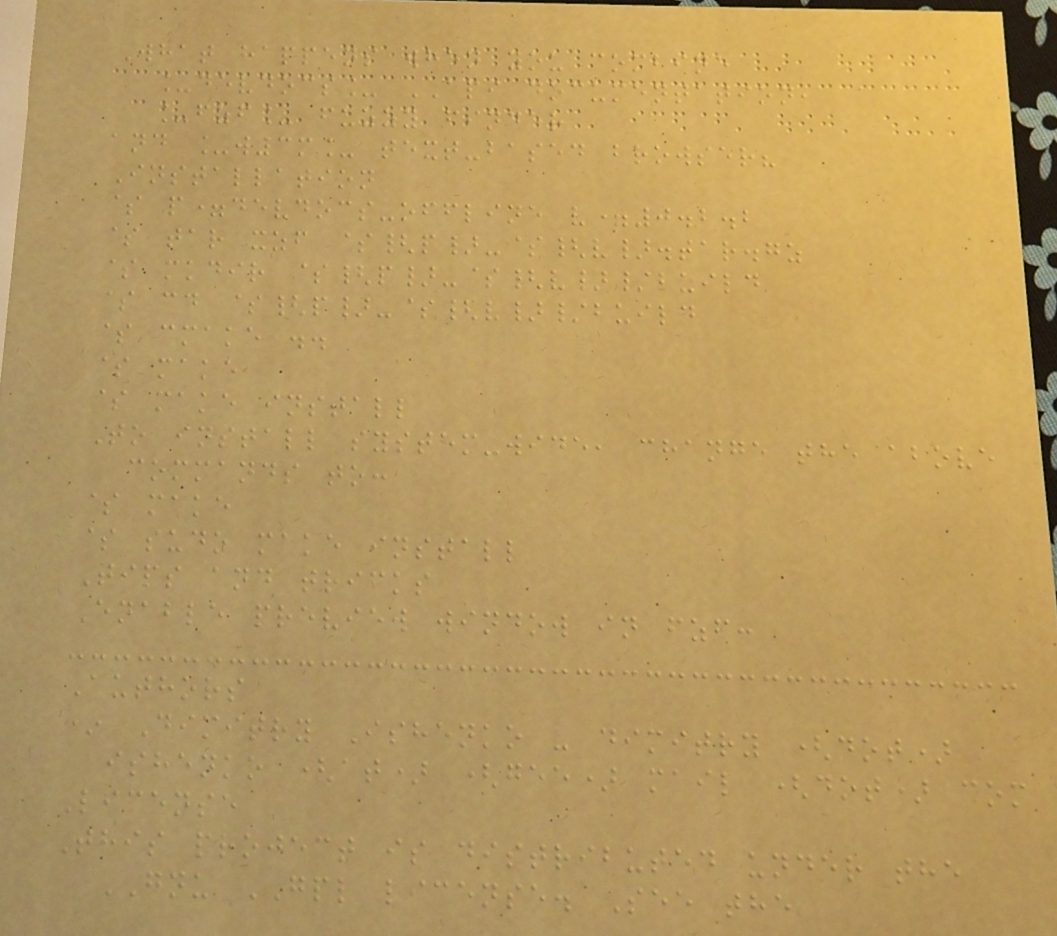What happens when you combine
_devdocs_ API documentation,
_fzf_ fuzzy finder
and _w3m_ text-based browser?
Installation
$ p=devdocs-offline v=0.2.2
$ tar xzf ${p}-${v}.tar.gz
$ mkdir ${p}-${v}/build
$ cd ${p}-${v}/build
$ cmake ..
$ make
$ make install
To install system-wide, change the above
commands to:
$ make
$ sudo make install
Tips and tricks
Enable preview window in fzf:
Authors
* Dimitry Ishenko - dimitry (dot)
ishenko (at) (gee) mail (dot) com
License
This project is distributed under the
GNU GPL license. See the
